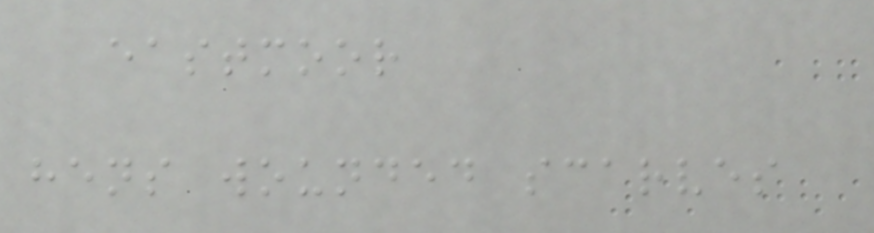eastmoor
hens wounded scarves
